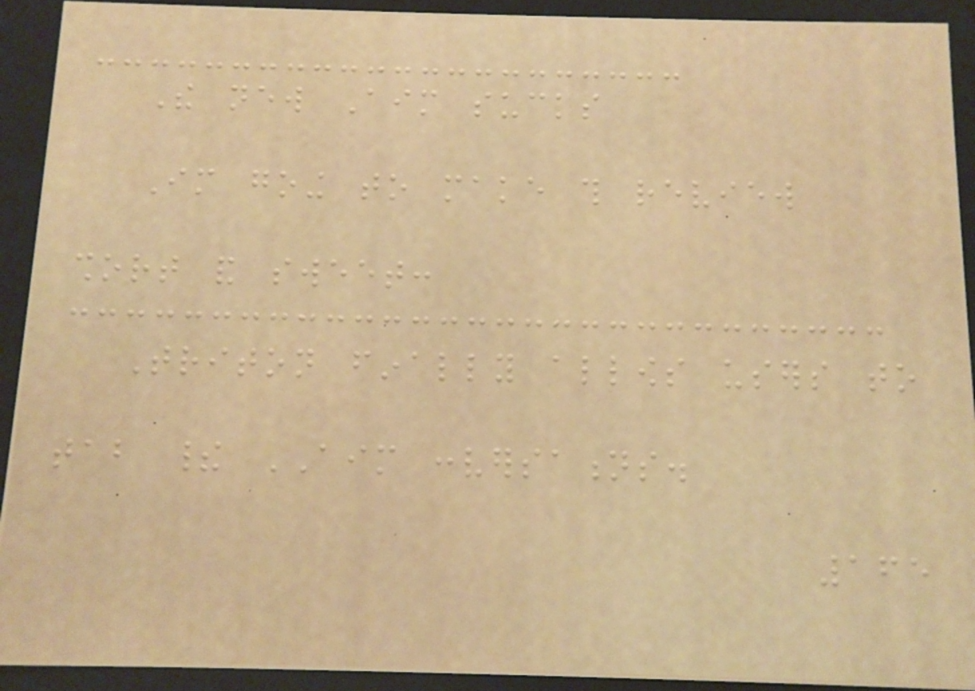The new Aim sucks
Im going to make this review
short and sweet:
Triton finally allows users to
tab their AIM conversations.
165
